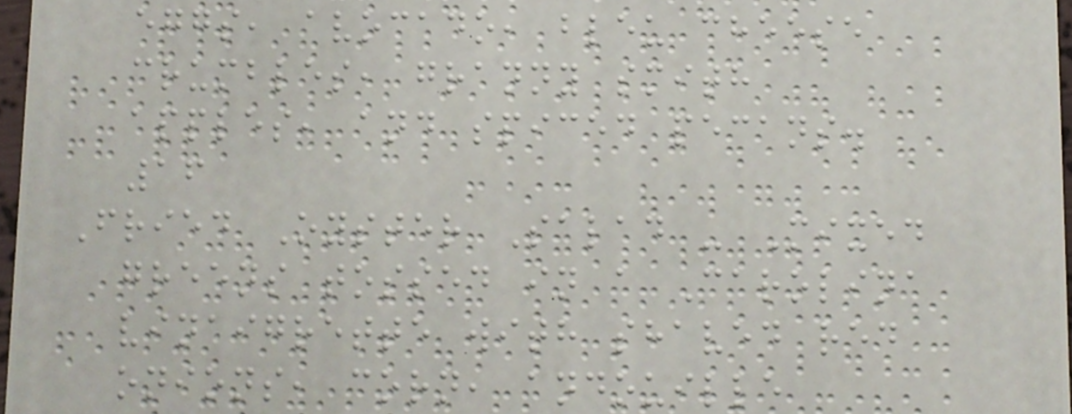eggs, avocado, bleu cheese
crumbles, granny smith
apples, and spiced pecans.
16
Fried Oyster Salad - Mixed
greens tossed in a Carolina
vinaigrette with shaved red
onions, corn, andouille
